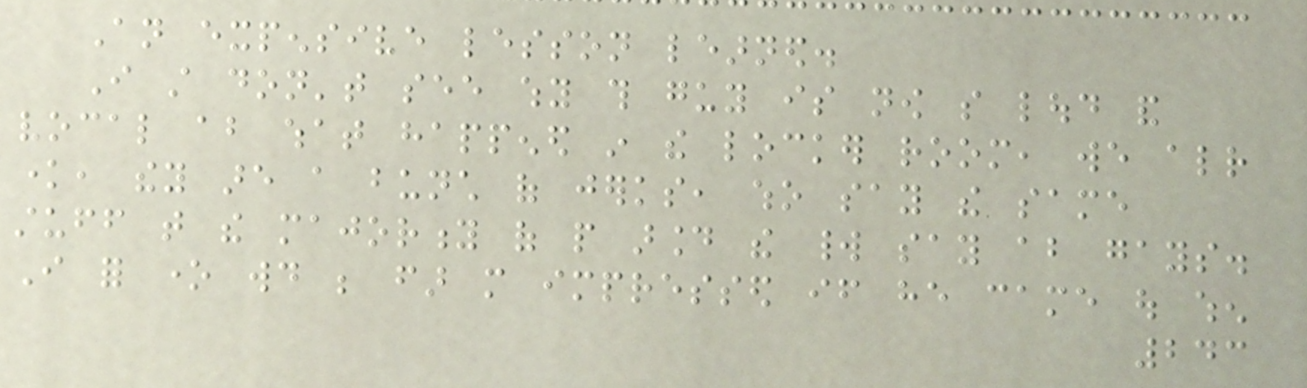An expensive lesson learned.
I still don't see why this guy is now so loud and
vocal about what happened in the locker room, we already
know, they are a bunch of jerks, who say the same
stuff that the majority of people around the world say about gays.
I for one would be far more impressed if he came out when
243
